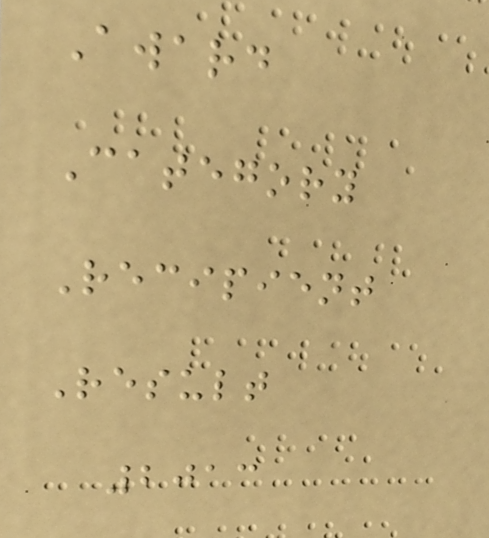Award
Category
Recipient
Result
2013
